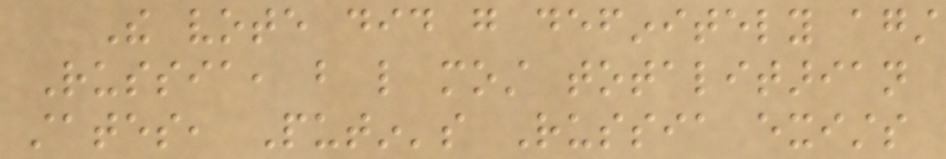The vote did go definitely against
Russia, but like most totalitarian
states, Putin's Russia exists
